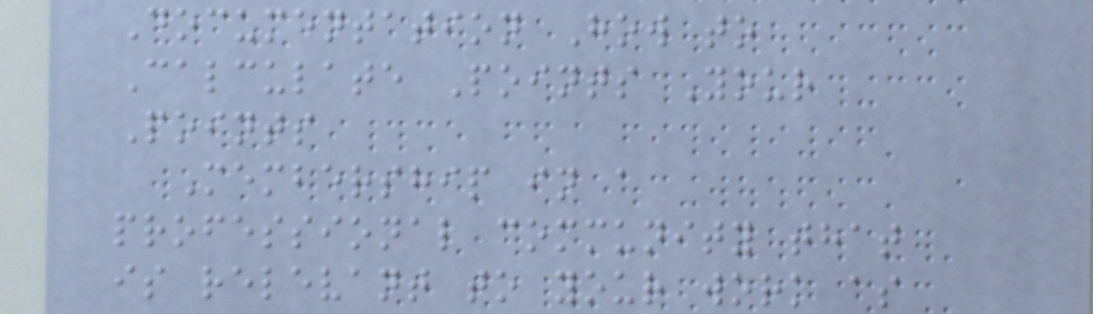Documentation How to
Calculate Points Your
Points
Membership in a
professional community that
is relevant to your work as
